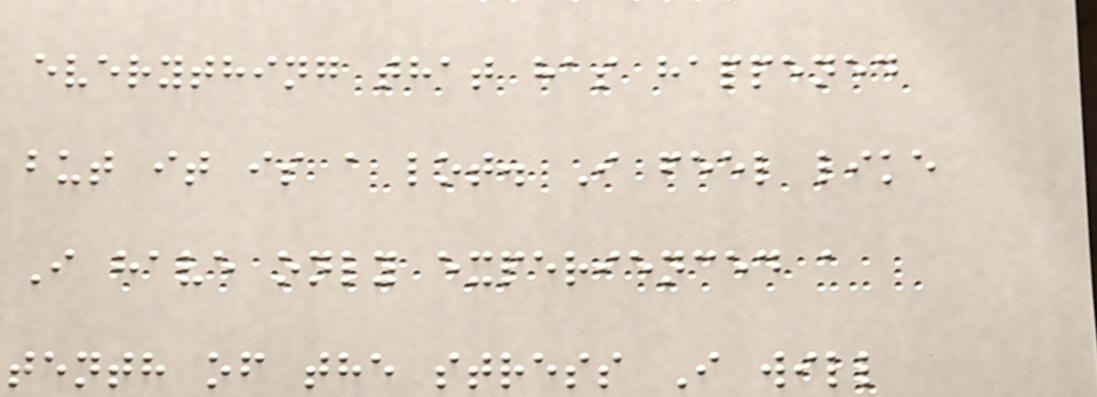everything that has happened
but it is a lot. I feel like
I have only experienced a
tenth of the stress I will
